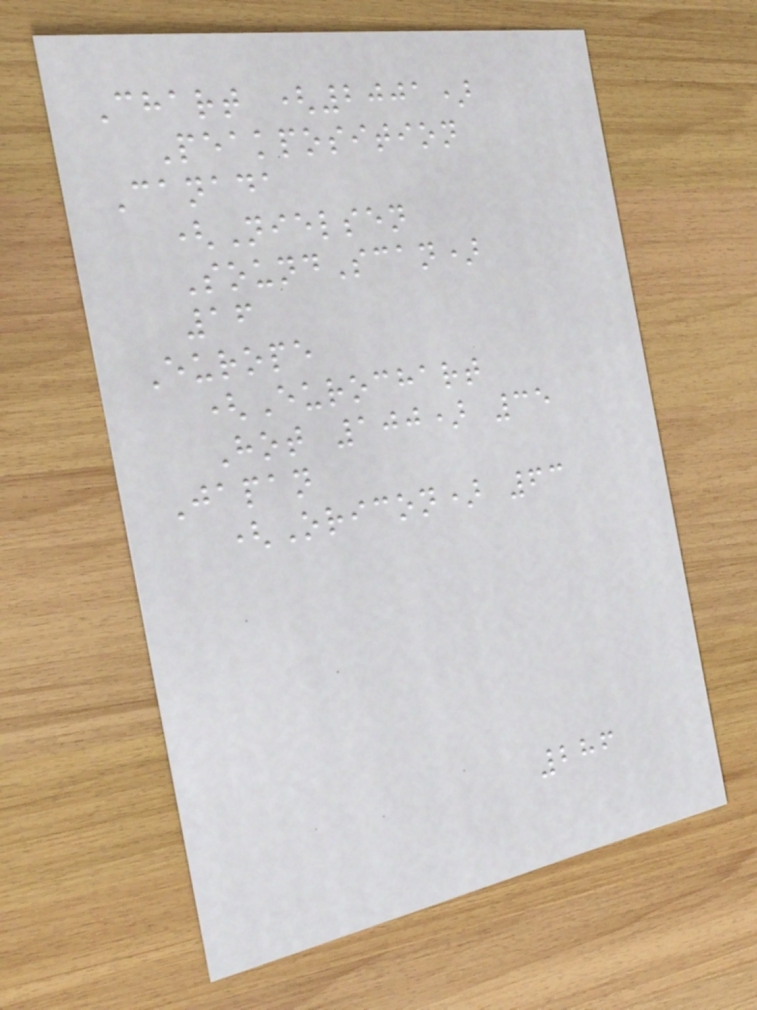Chart (2001)
Peakposition
Canada
(Nielsen
SoundScan)
16
Europe
(Eurochart
Hot 100) 35
Japan
(Oricon) 63
286
